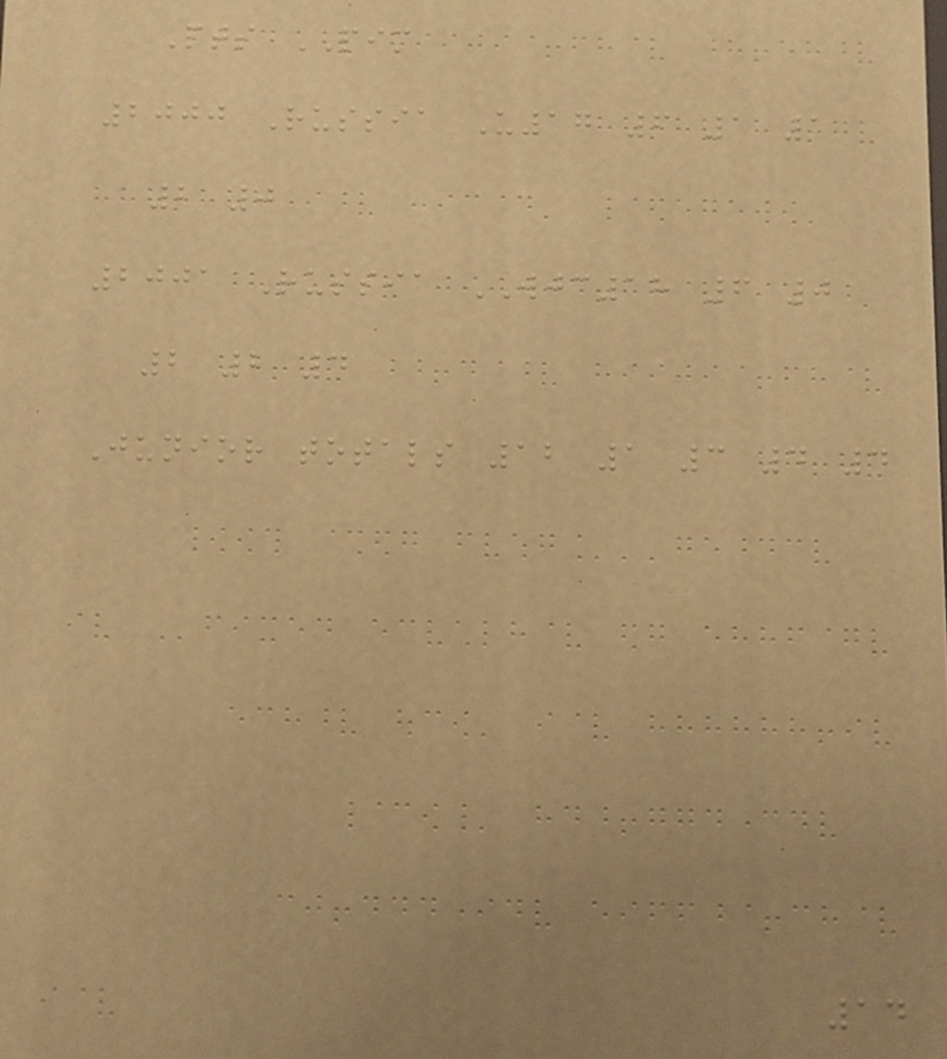Pts PIM
2000 Russia U17 6 1 1
2 0
2001 Russia WJC18 6 0
2 2 4
Junior totals 12 1 3 4 4
14
